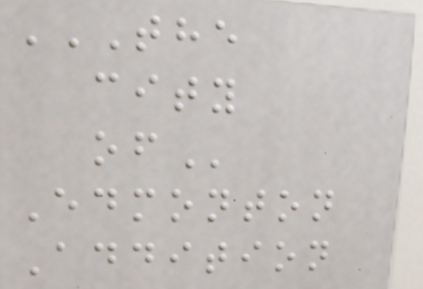THE
CITY
OF
Edmonton
Addition
